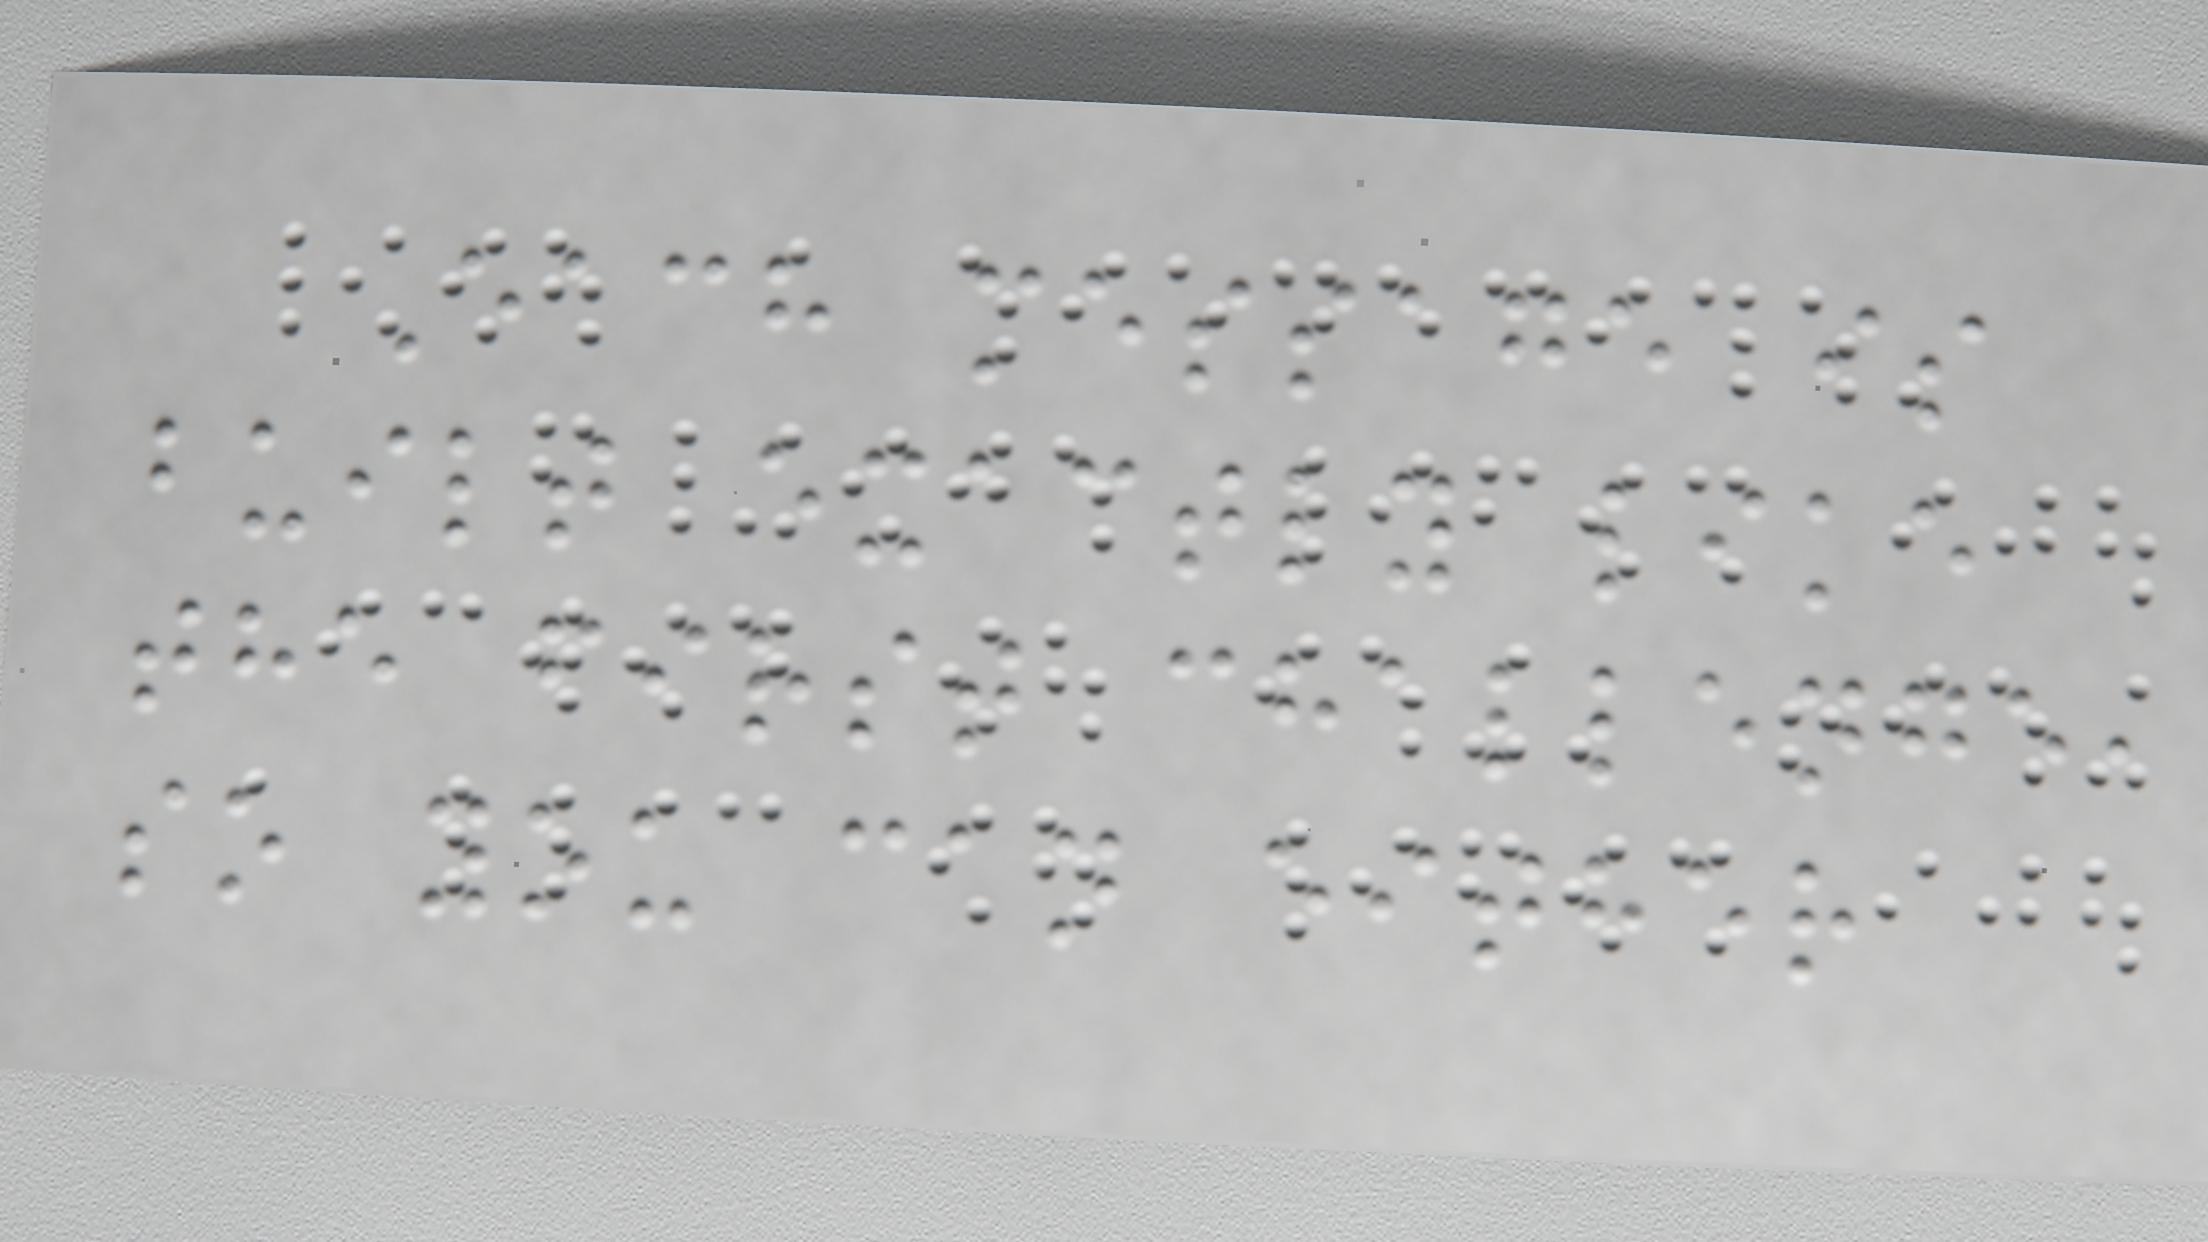Each message is
built exactly like
the first challenge,
so you can either
